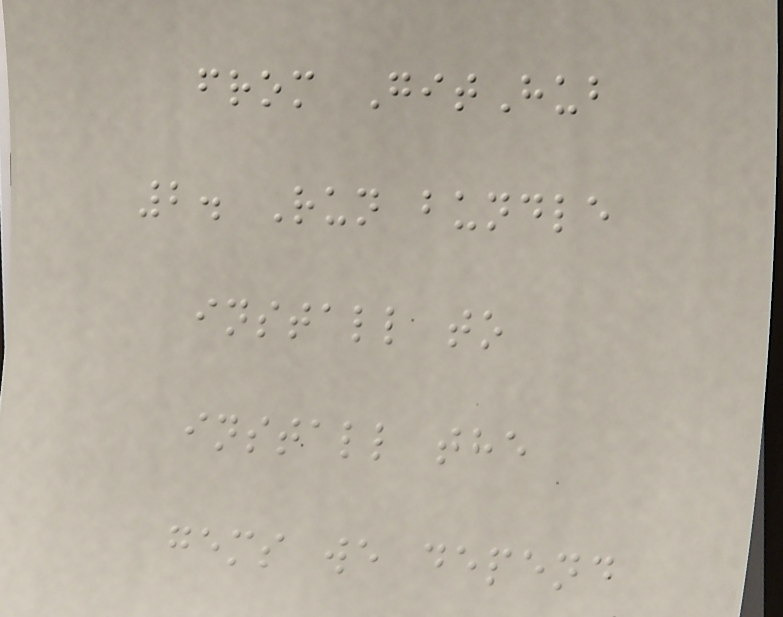from GitHub
2. Run bundle
install to
install the
gems we depend
